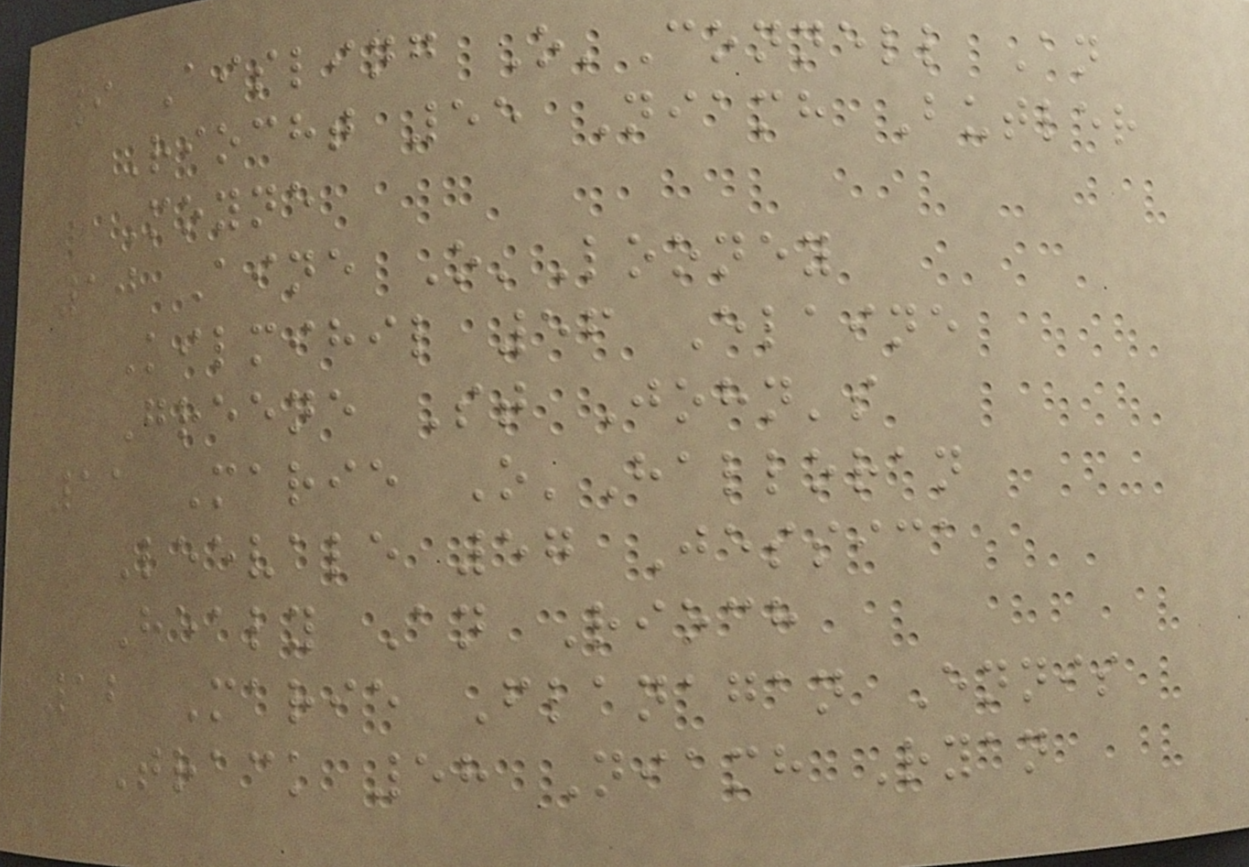9 Aisling O'Connell An
Riocht 55 Niamh Butler
Moyne
10 Aine O'Looney
Kilmihil 56 Elaine
Greene St John's
11 Marie O'Halloran
Leevale 57 Jessica
Healy An Rioch
12 Marie Flanagan Ennis
Track 58 Niamh Ryan
